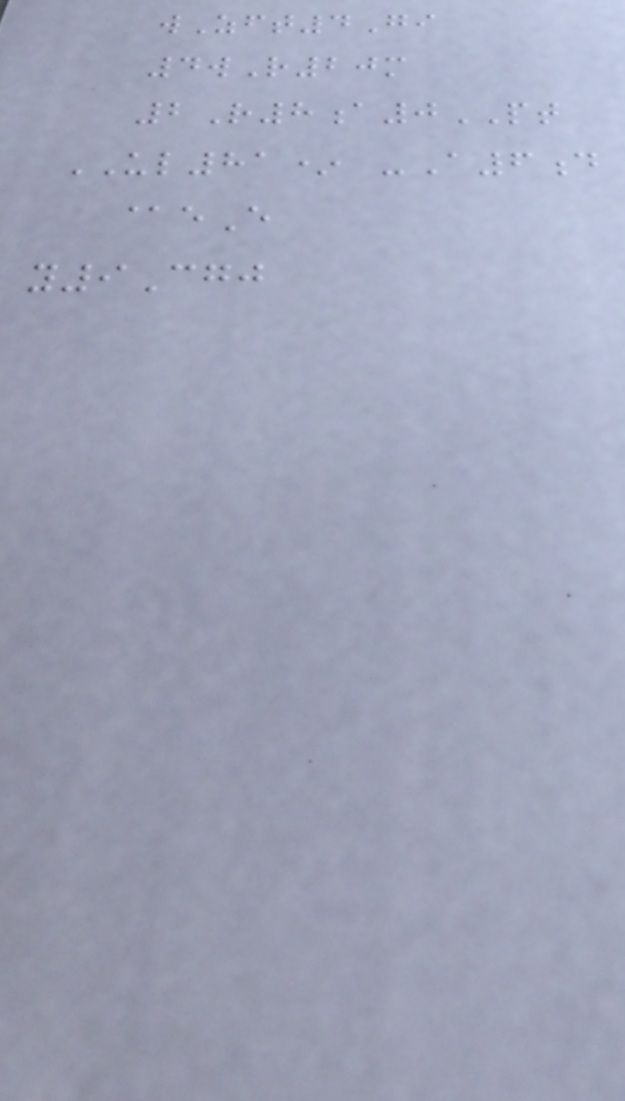wZft4Gi
4wR20m
2R8a0PT
UL81* -A6d
@eE
y9Cgj
